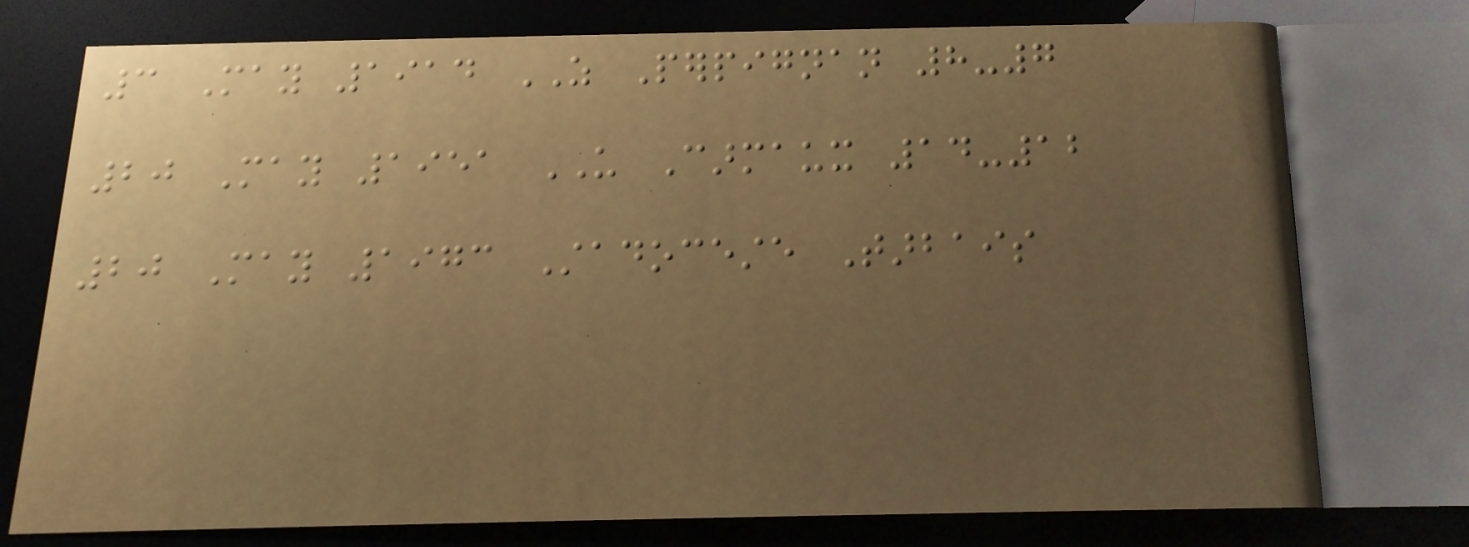3 May 1914 AS Perpignan 8-7
20 May 1951 US Carmaux 14-12
20 May 1973 Stadoceste Tarbais
